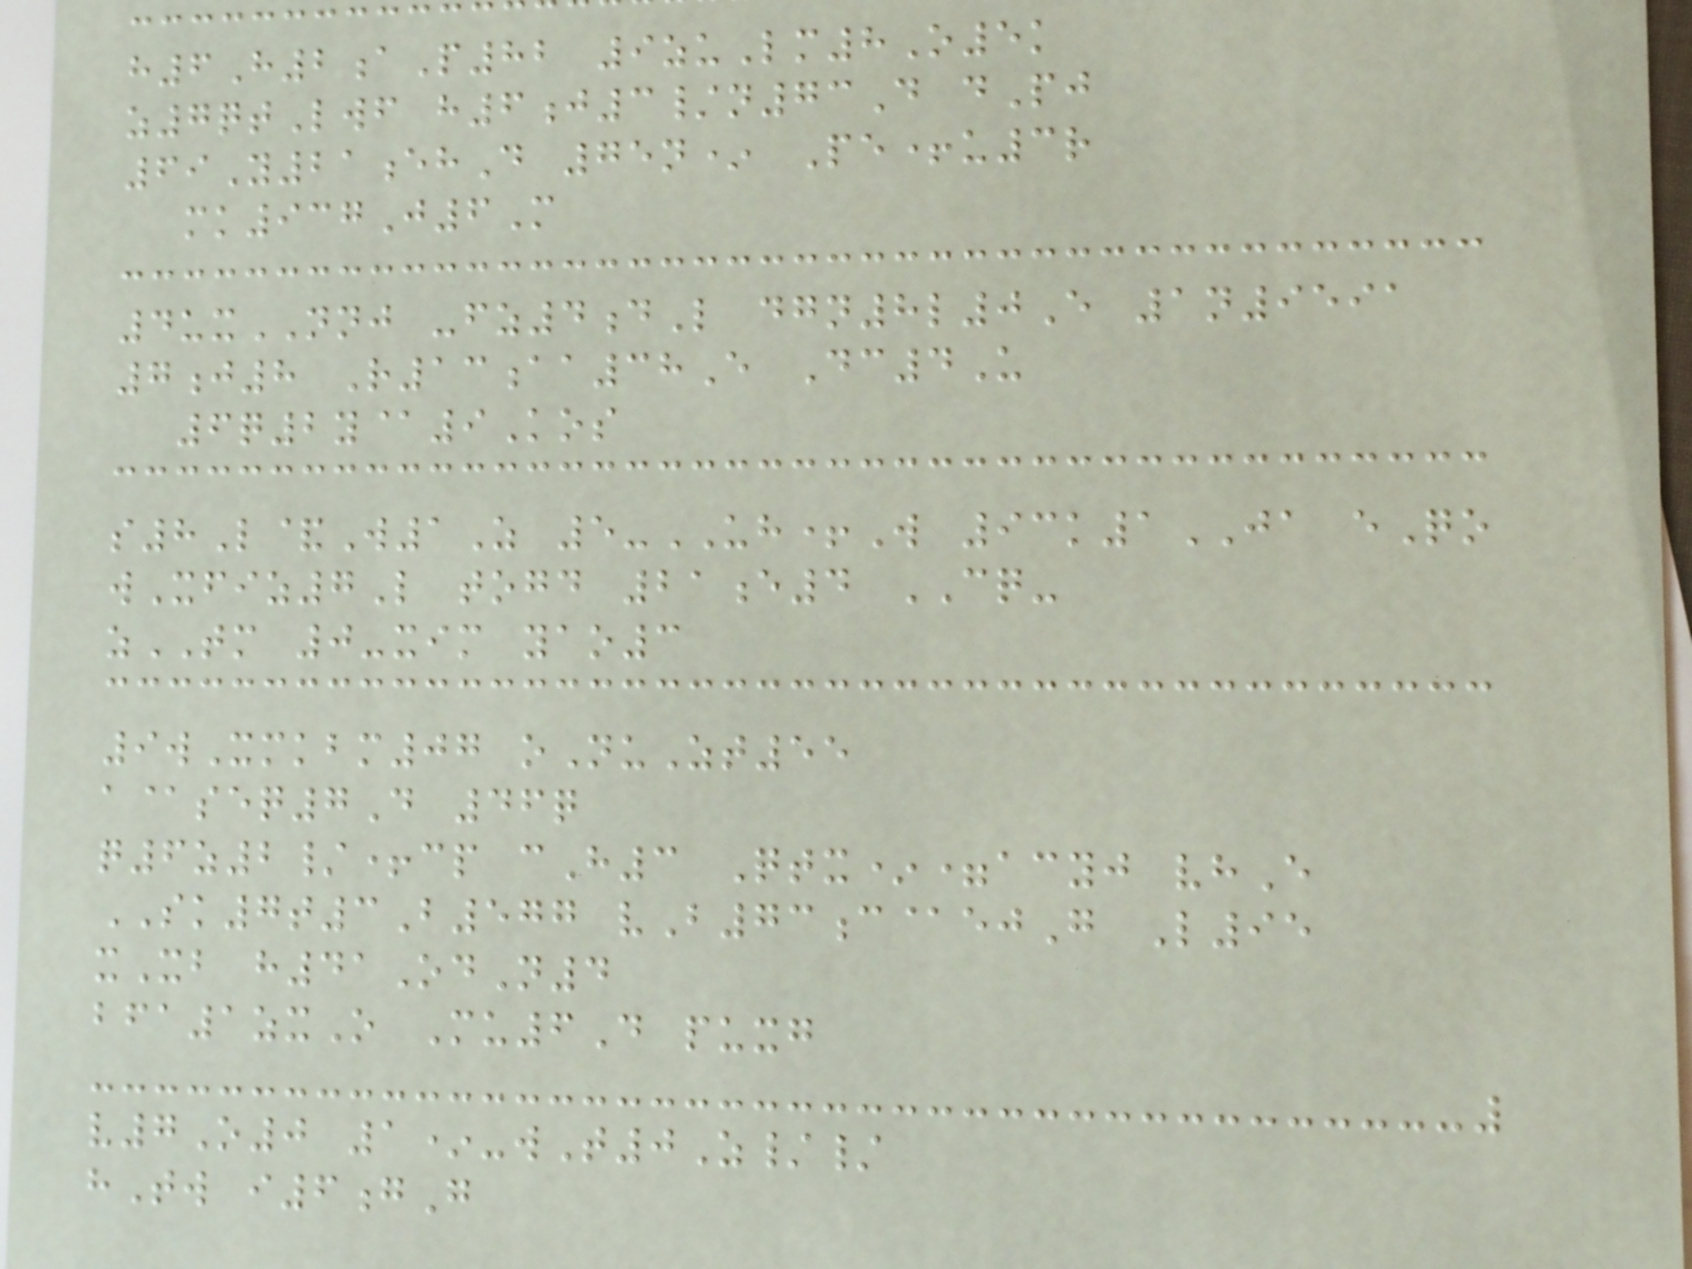h6H2aP82 9zuLm8O5k
z7qtLwf h6j3/n73D dPj
69Y21ehD 75n* Pe+u3r
mk937J6M
4uxNNJ -fz4dL dgn8l0E 1n9591
7j8 R13aa38E Dc4U
6q2y@9Kos
s8L&W1Z 5-UH+W 93k1JA eQo
wXfiz7L togd 21e4 CQ-
zTM 0-xim yao3
9wXmkbm07 oNuZt55
a@seq7D 46q
q6z2/+cp cH3 Qtx*=acyj vhE
SK7t3B577 vB73c@ejG L95
xXb h41OdN4
bfa1zxO Mu6D puxg
v7O0 1*-wT0Z//
hTw i6gG
